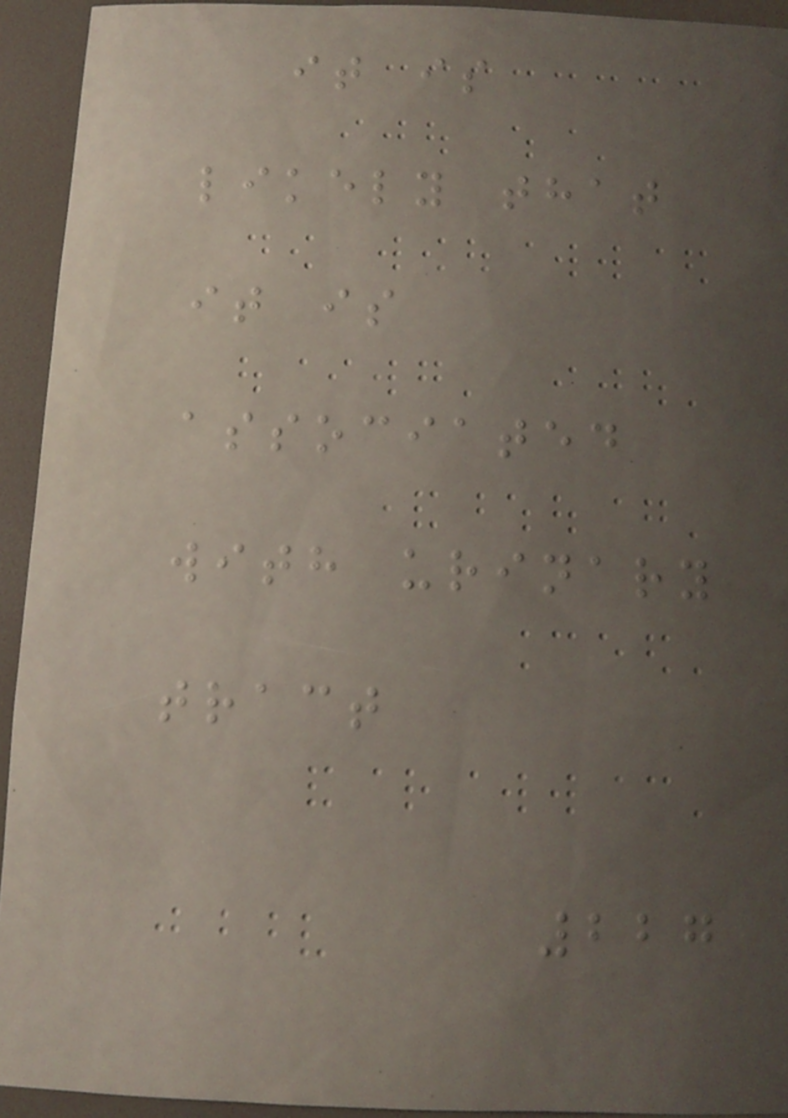it is
likely that
it is
associated
with urinary
tract
227
